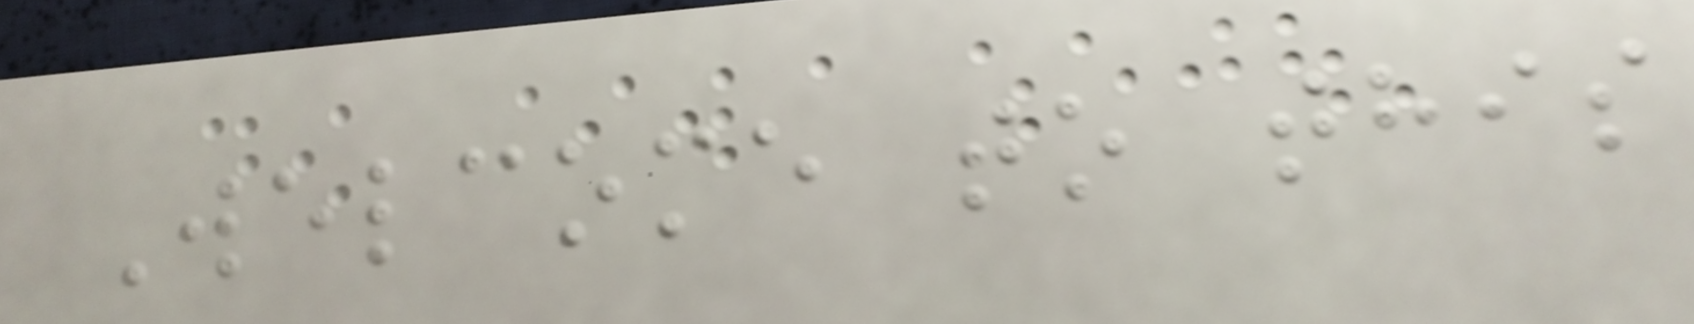Welcome to this
